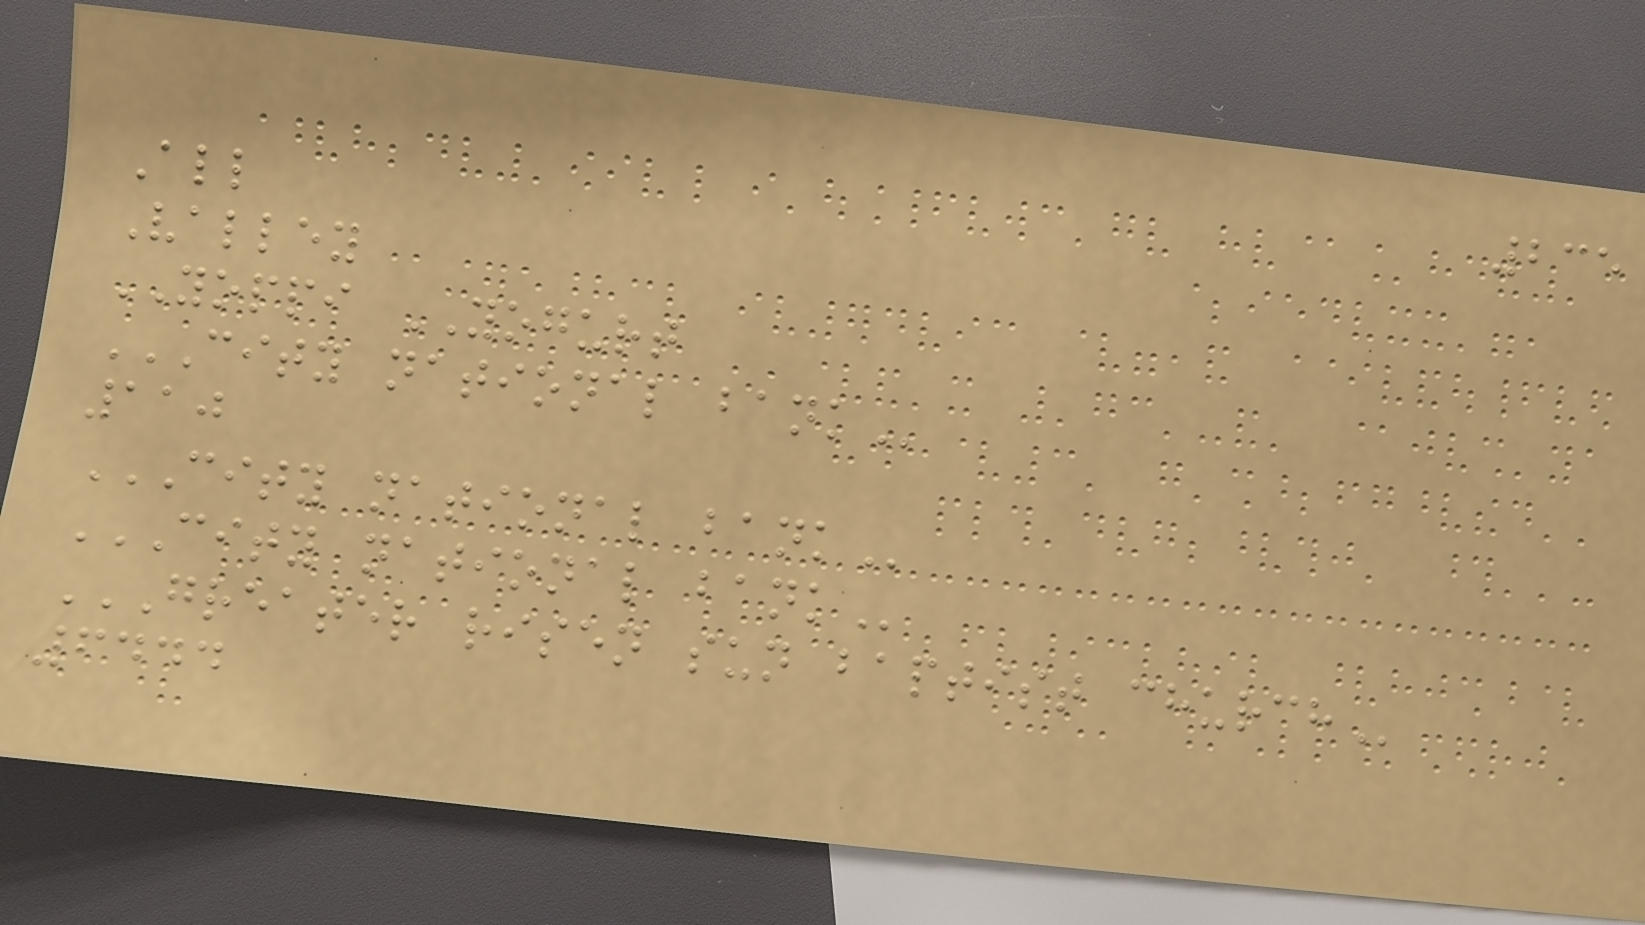235
All
Valley
YOPPI YOGURT
CITY NATIONAL BANK
110
CITY NATIONAL BANK
CITY NATIONAL BANK
GREATER RISEN SUN BAPTIST CHURCH
6444
